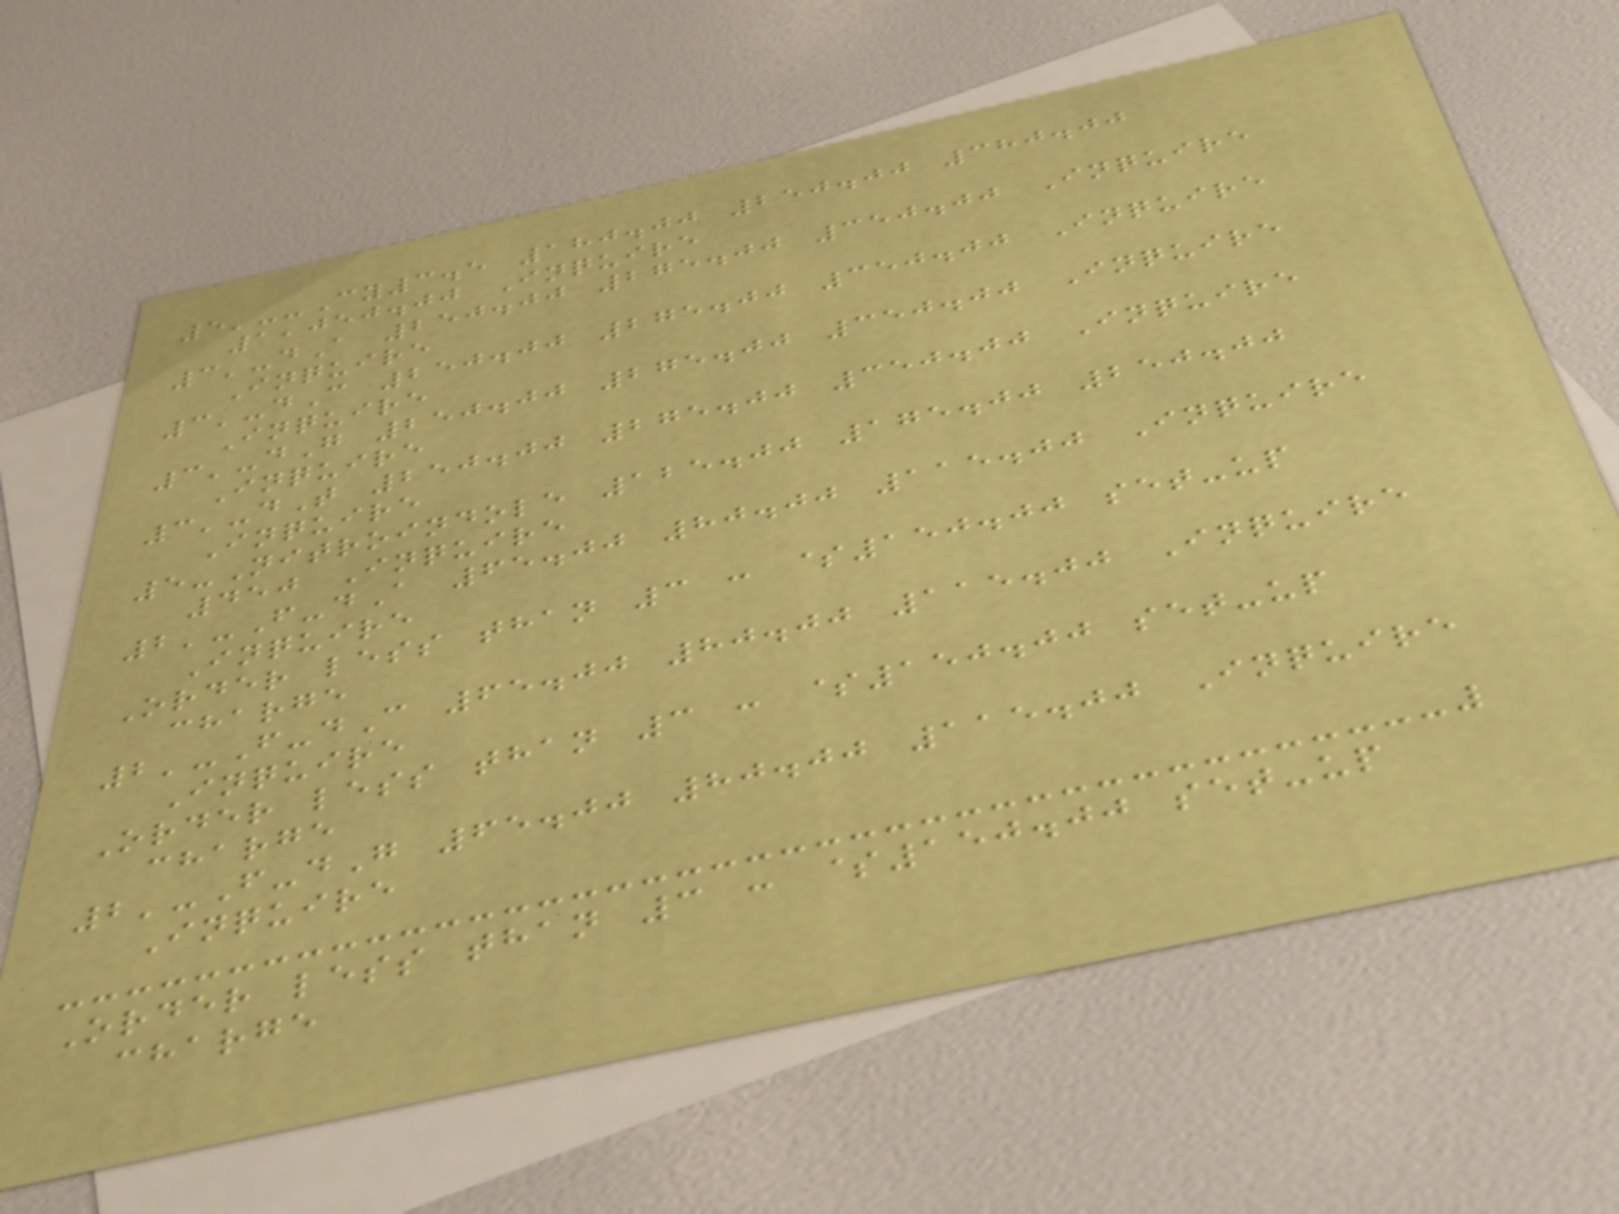5'--Cy3.5 180.00 250.00 380.00
1,050.00 Inquire
3'-dA 250.00 275.00 350.00 Inquire
Inquire
3'-dC 250.00 275.00 350.00 Inquire
Inquire
3'-dG 250.00 275.00 350.00 Inquire
Inquire
3'-dT 250.00 275.00 350.00 Inquire
Inquire
5-Nitroindole 125.00 175.00 250.00
450 Inquire
2'-F-dA 65.00 80.00 115.00 Inquire
Inquire
Order less than 3 : $150.00 set-up
charge
2'-F-dC 65.00 80.00 115.00 Inquire
Inquire
Order less than 3 : $150.00 set-up
charge
2'-F-dG 65.00 80.00 115.00 Inquire
Inquire
Order less than 3 : $150.00 set-up
charge
